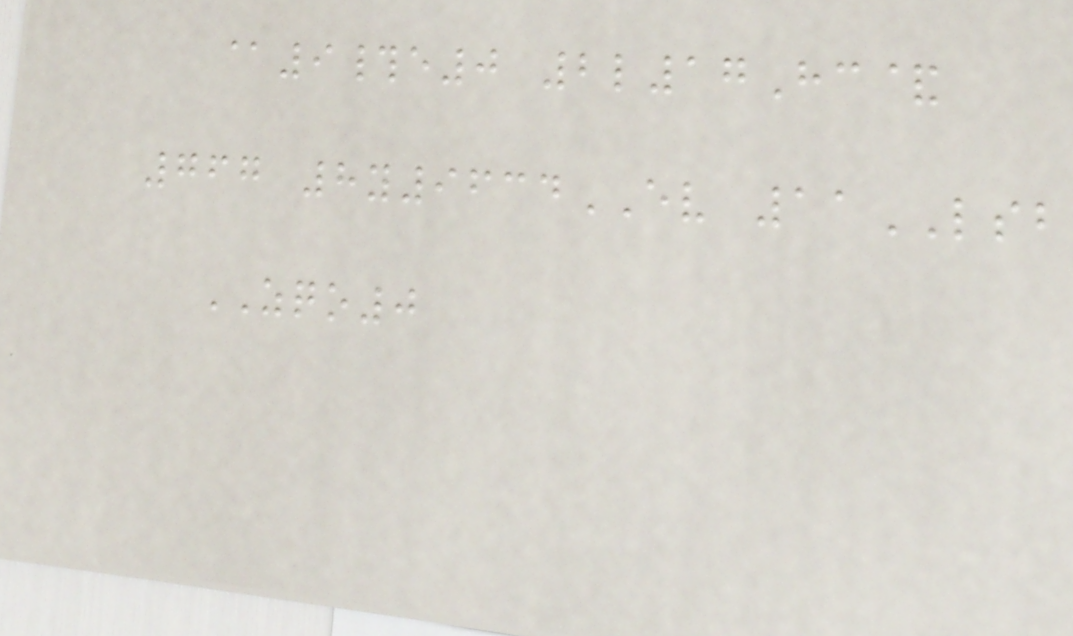@9#e0 2l17Hc&
767 8y9634EV 11LSB
ZQO0
